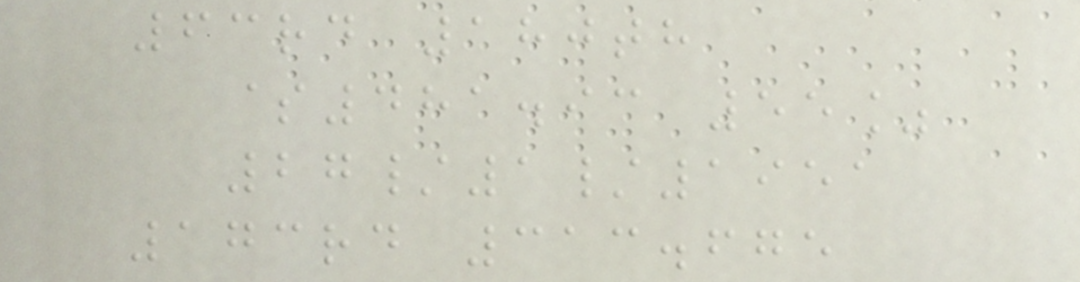63rd 180th
$481.93 55%
27/1/1951
173rd 313.675
